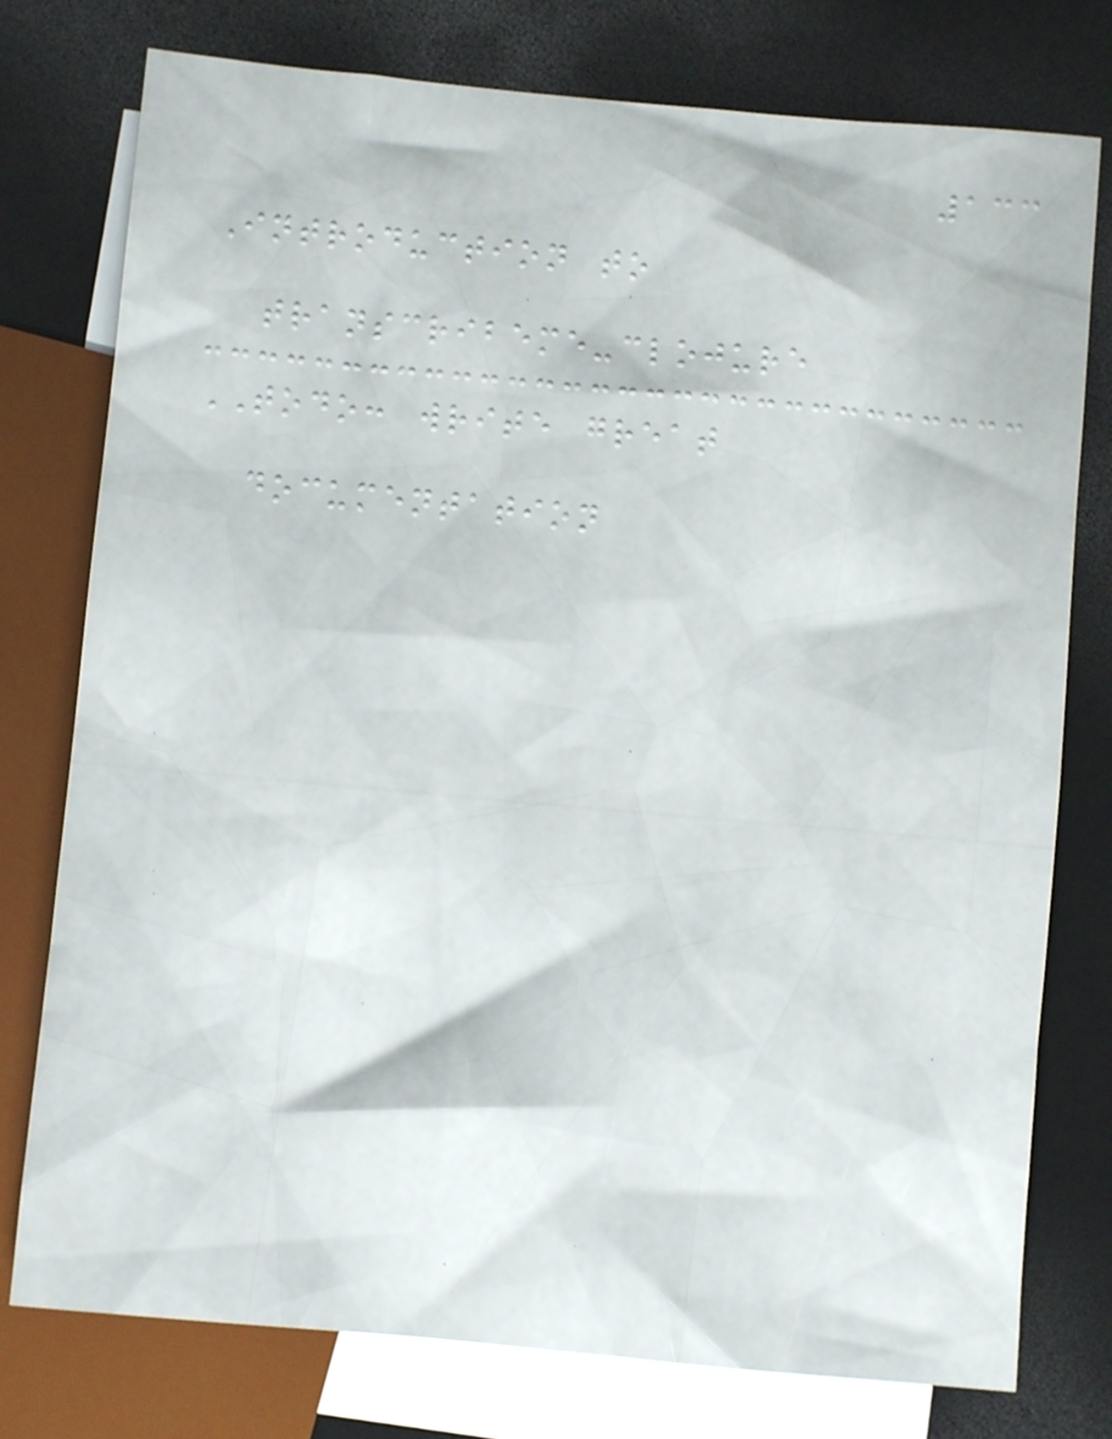133
Introduction to
transcribeme-clojure
TODO: write great
documentation
